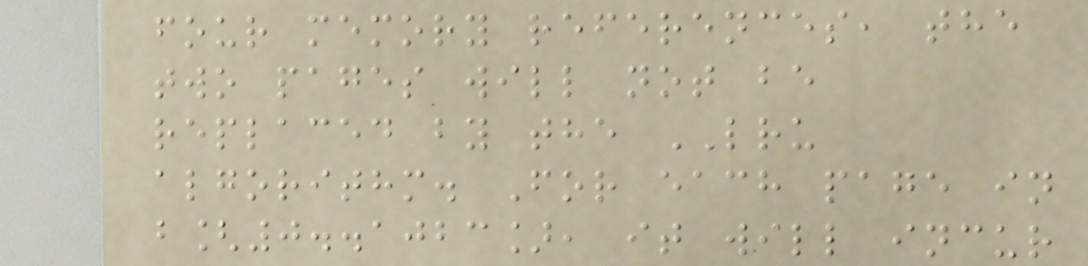four memory references, the
two pages will not be
replaced by the LRU
algorithm. For each page in
b[0..1023], it will incur
